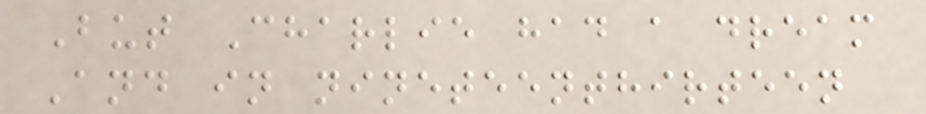But Charlie had a dream
And in nineteenthirteen
